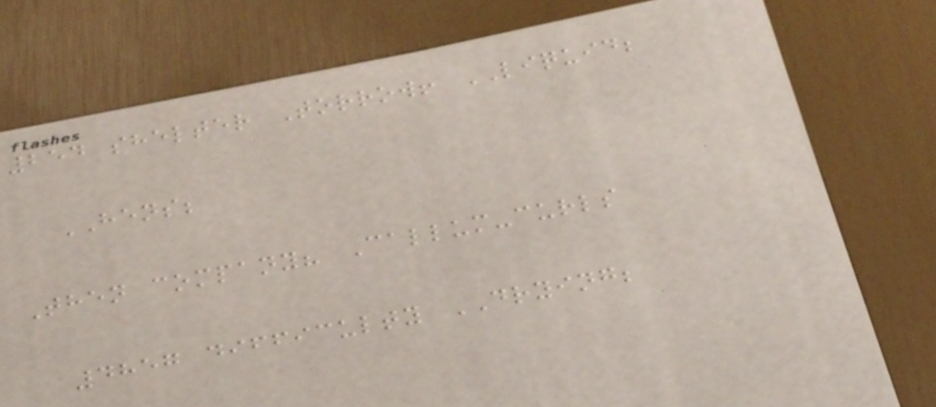254 shelter Torrow! LIQUID;
HENS;
Then company? Callum-curls
4857 difficulty DRYING;
